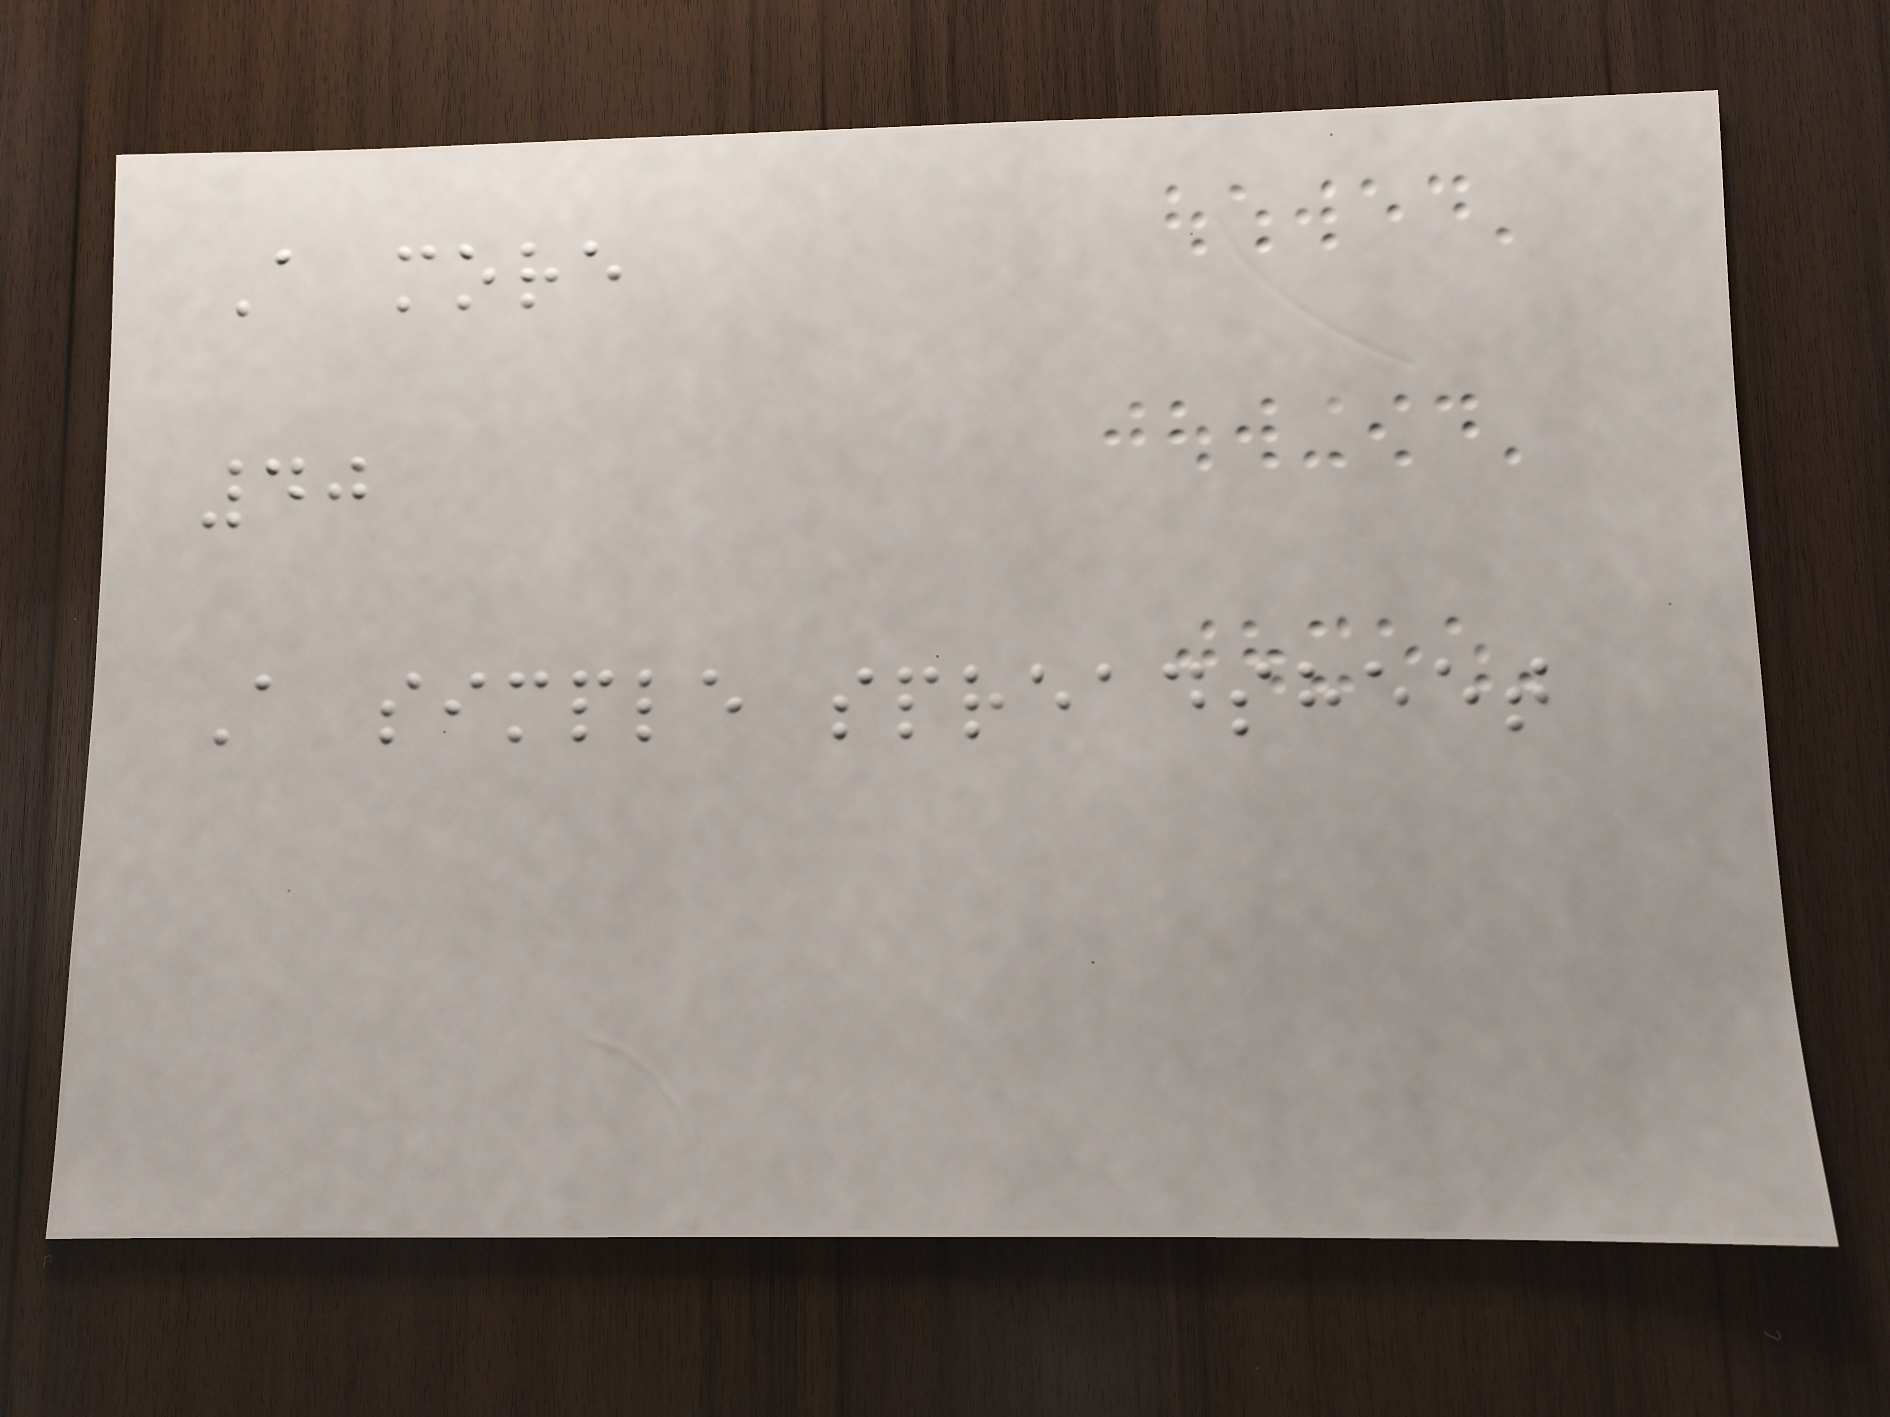A more
40
A simple spreadsheet
